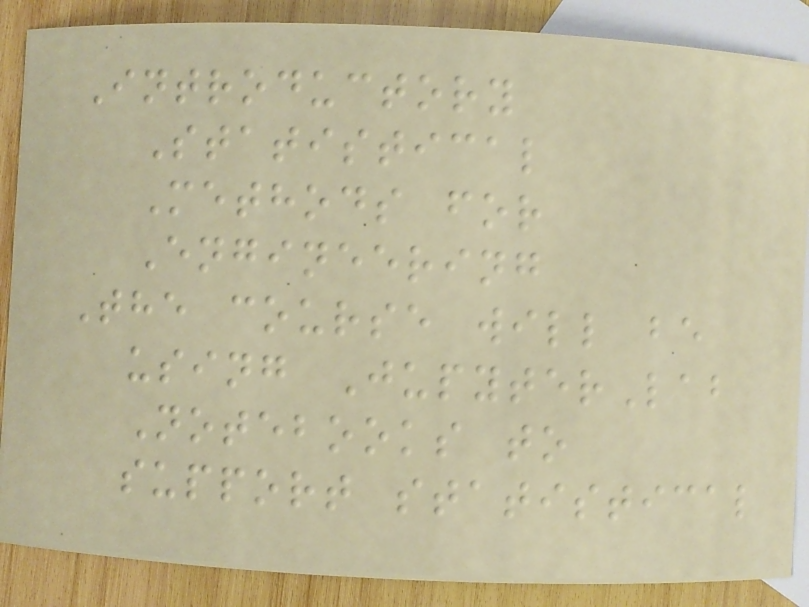Introductory
Statistical
Methods for
Engineering
The course will be
using JupyterLab
Notebooks to
support statistical
